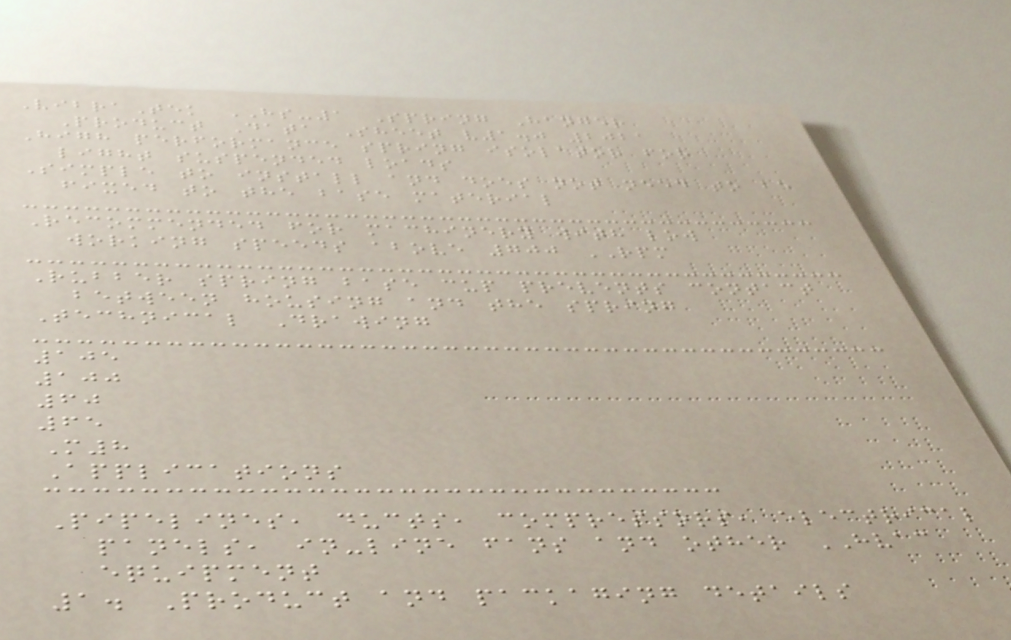VibraTek HS-1 Spring Hanger
Product Data Sheet v1.0 2021
High performance spring isolator for
light suspended loads
Simple to install and does not need to be
fixed to the base material
Recommended for machinery with low
working speeds above 700 RPM
Rubber spring base cup prevents contact
between housing and the spring
Technical Drawing
105
100
60
65
M8
Applications
Pipelines, ducts, compressors, electrical
panels, in-line fans and other HVAC
equipment
1. Product and packaging details
